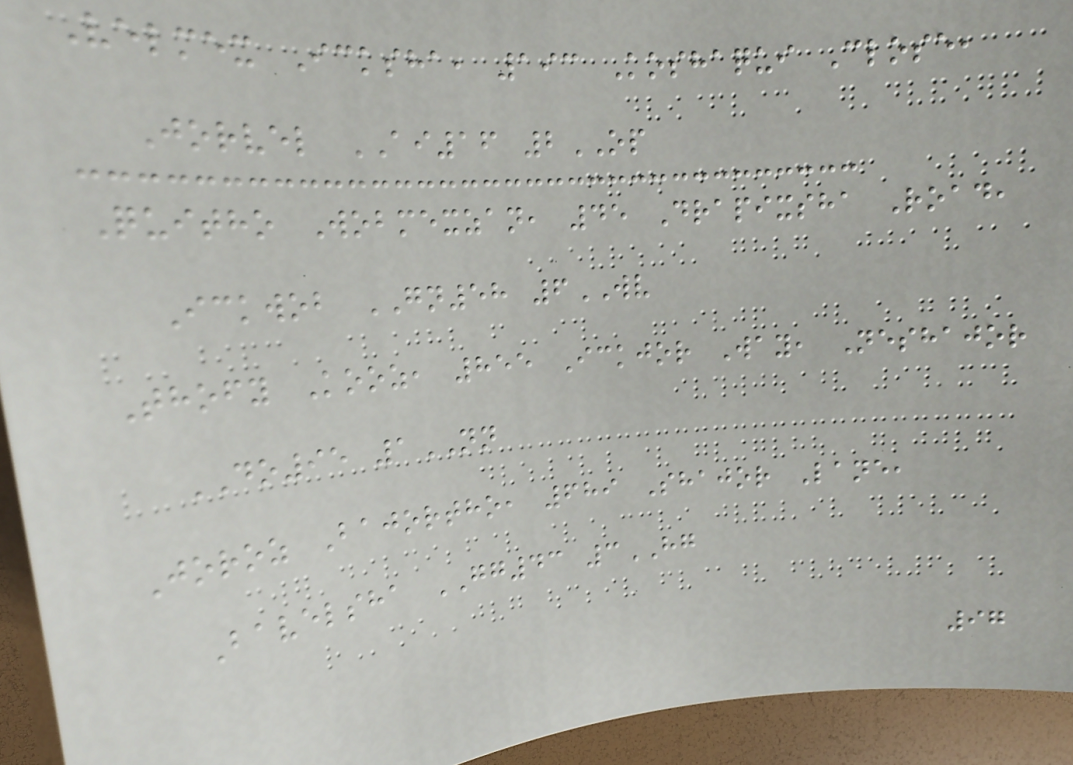Velmex Icksha, 193 Koshaqui Close,
Jorvel AI16 2OP
Quitho Wobmexzan, 45 Drapixsha Road,
Ickwob GN58 6WV
Thofy Kooz, 855 Ickjor Way, Neshajor
DO95 1NN
Joroz Bajortho, 689 Shajor Lane,
Bavelsha GG43 3HG
97
